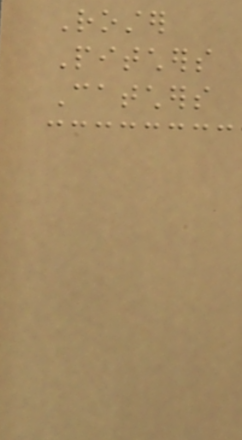Roster
Pitchers
Catchers
